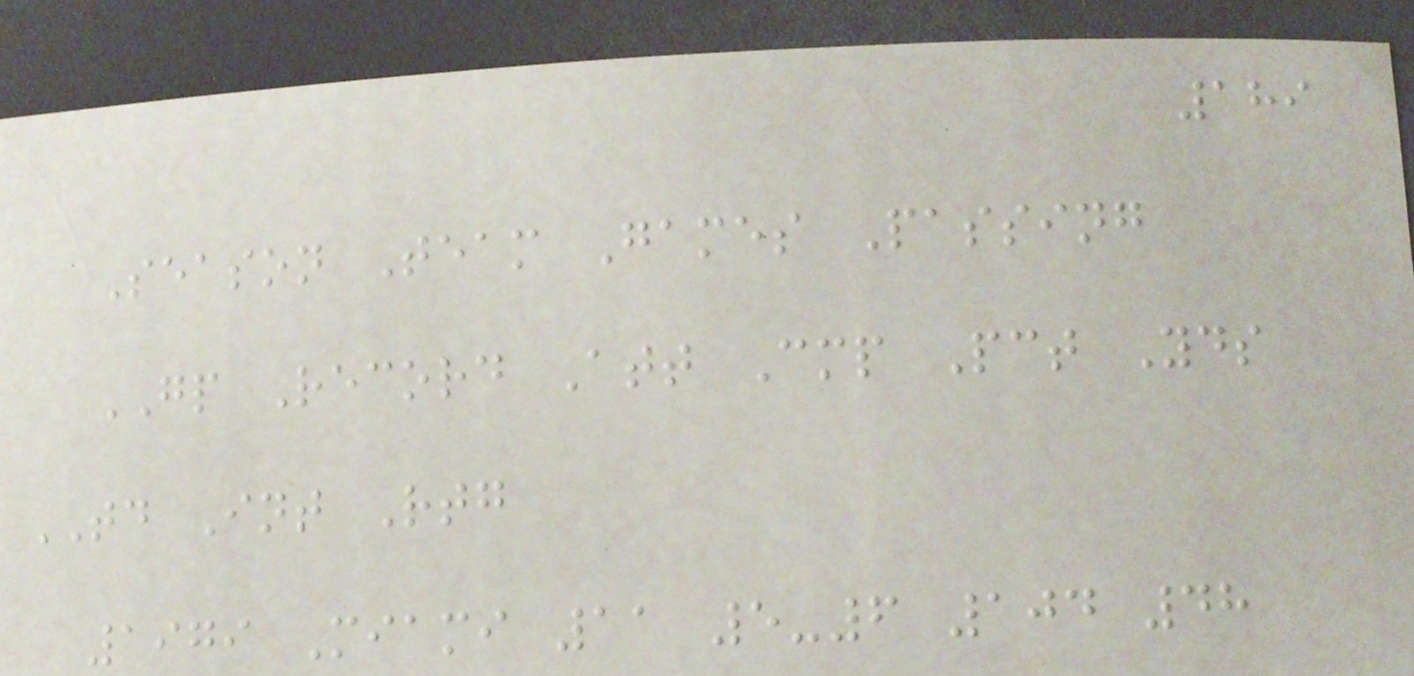189
Season Team Games Passing
GP Record Att Cmp Pct Yds
TD Int Rtg
1979 Miami 11 5-6 104 48
